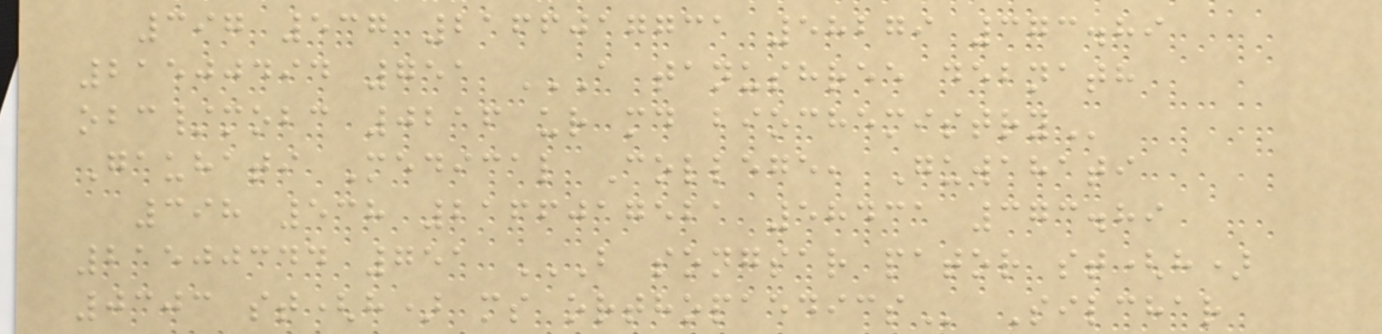397 537 2166017731 58279 373.89
21500494 751 A TANUSHREE DEBNATH
OBC/MOBC 0216 UR MD BIOCHEMISTRY
Gauhati Medical College, Guwahati
398 538 2166017521 58431 373.89
21500344 751 B SONGSAR PATOR ST(H)
0303 ST(H) MS ORTHOPAEDICS Silchar
